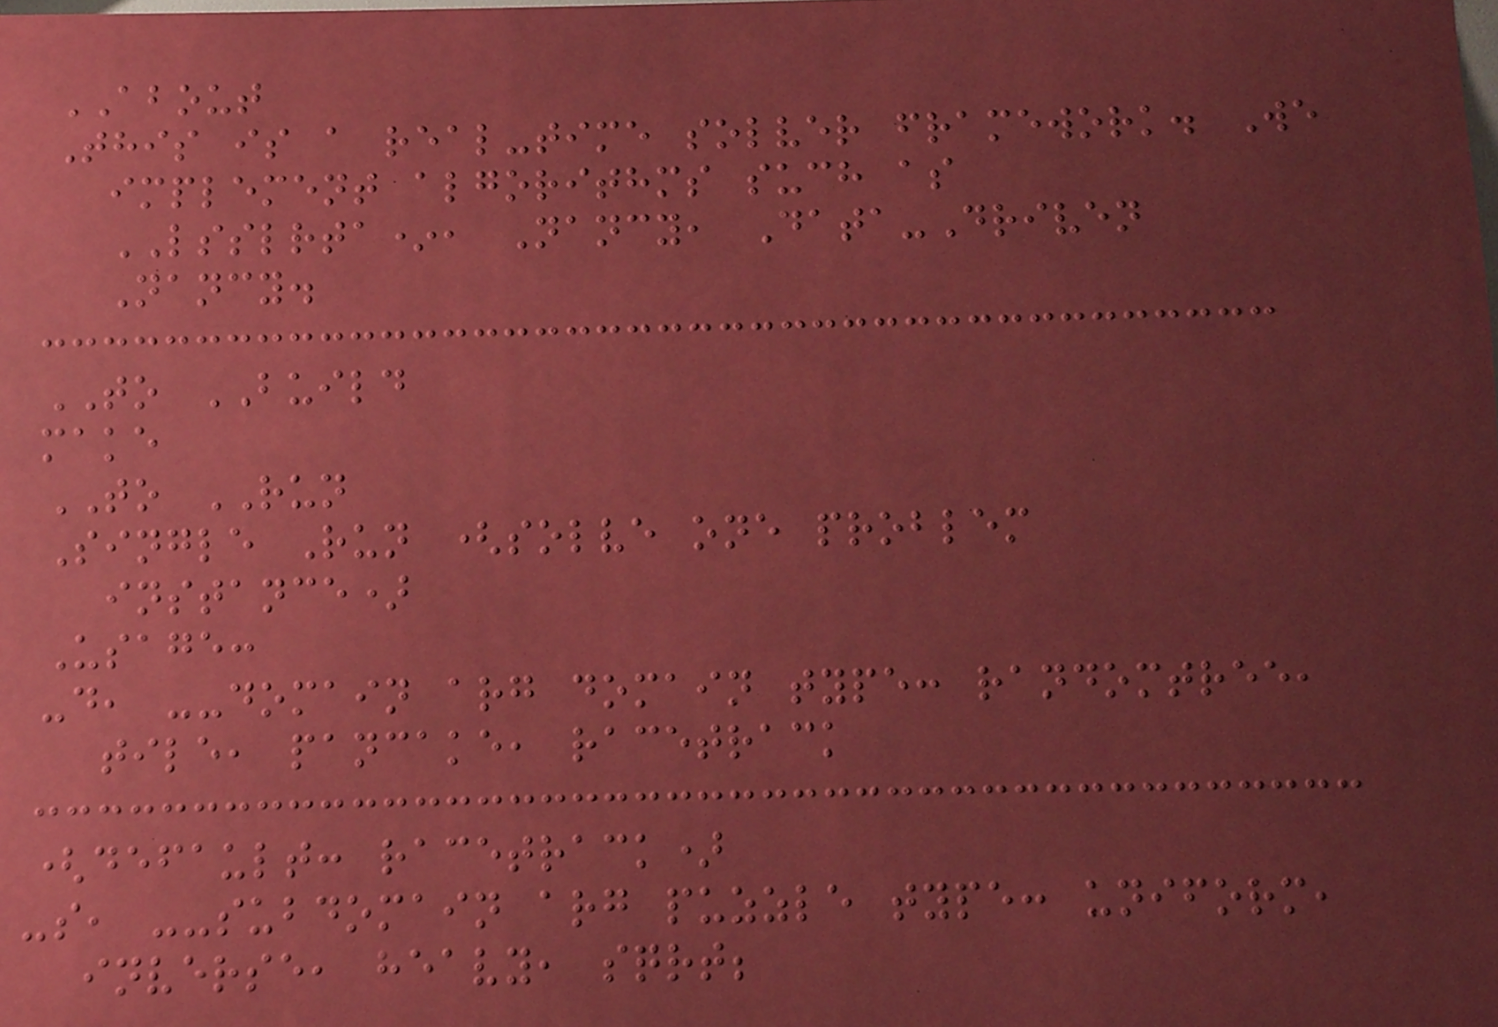ABOUT
This is a real-time solver framework. We
implement algorithms such as
LSSLRTA*, Nancy, Data-Driven
Nancy.
TO BUILD
make
TO RUN
Single Run (solve one problem
instance)
Usage:
-d, --domain arg domain type: randomtree,
tile, pancake, racetrack
(default: racetrack)
-s, --subdomain arg puzzle type: uniform,
inverse, heavy, sqrt;
